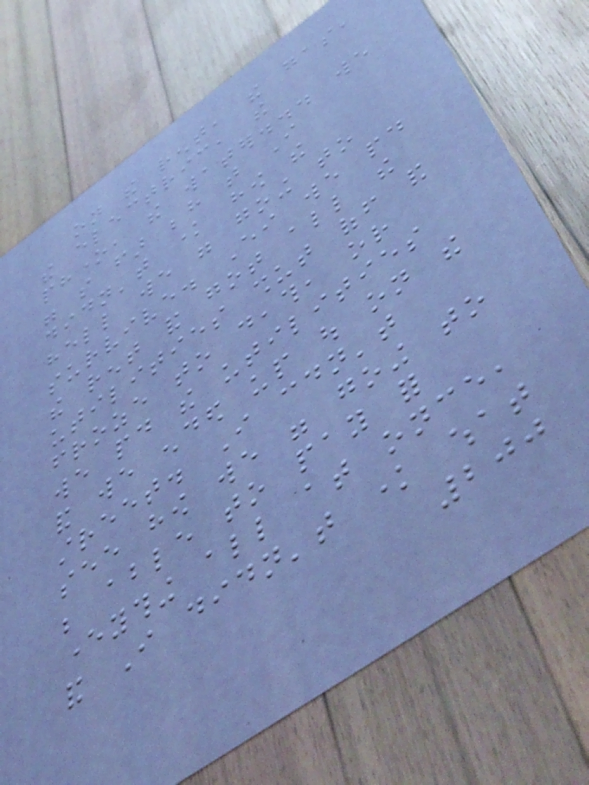on the rent, the gas,
the electric, the
phone, the water... we
were so far behind that I
didn't know how the
hell we were going to
survive. Either we paid
the rent and got all the
utilities shut off and
froze to death, or
we paid the utilities
and we ended up out on the
street. I couldn't
see how we were going to
be able to pay for
everything all at once,
and I didn't know what
200
